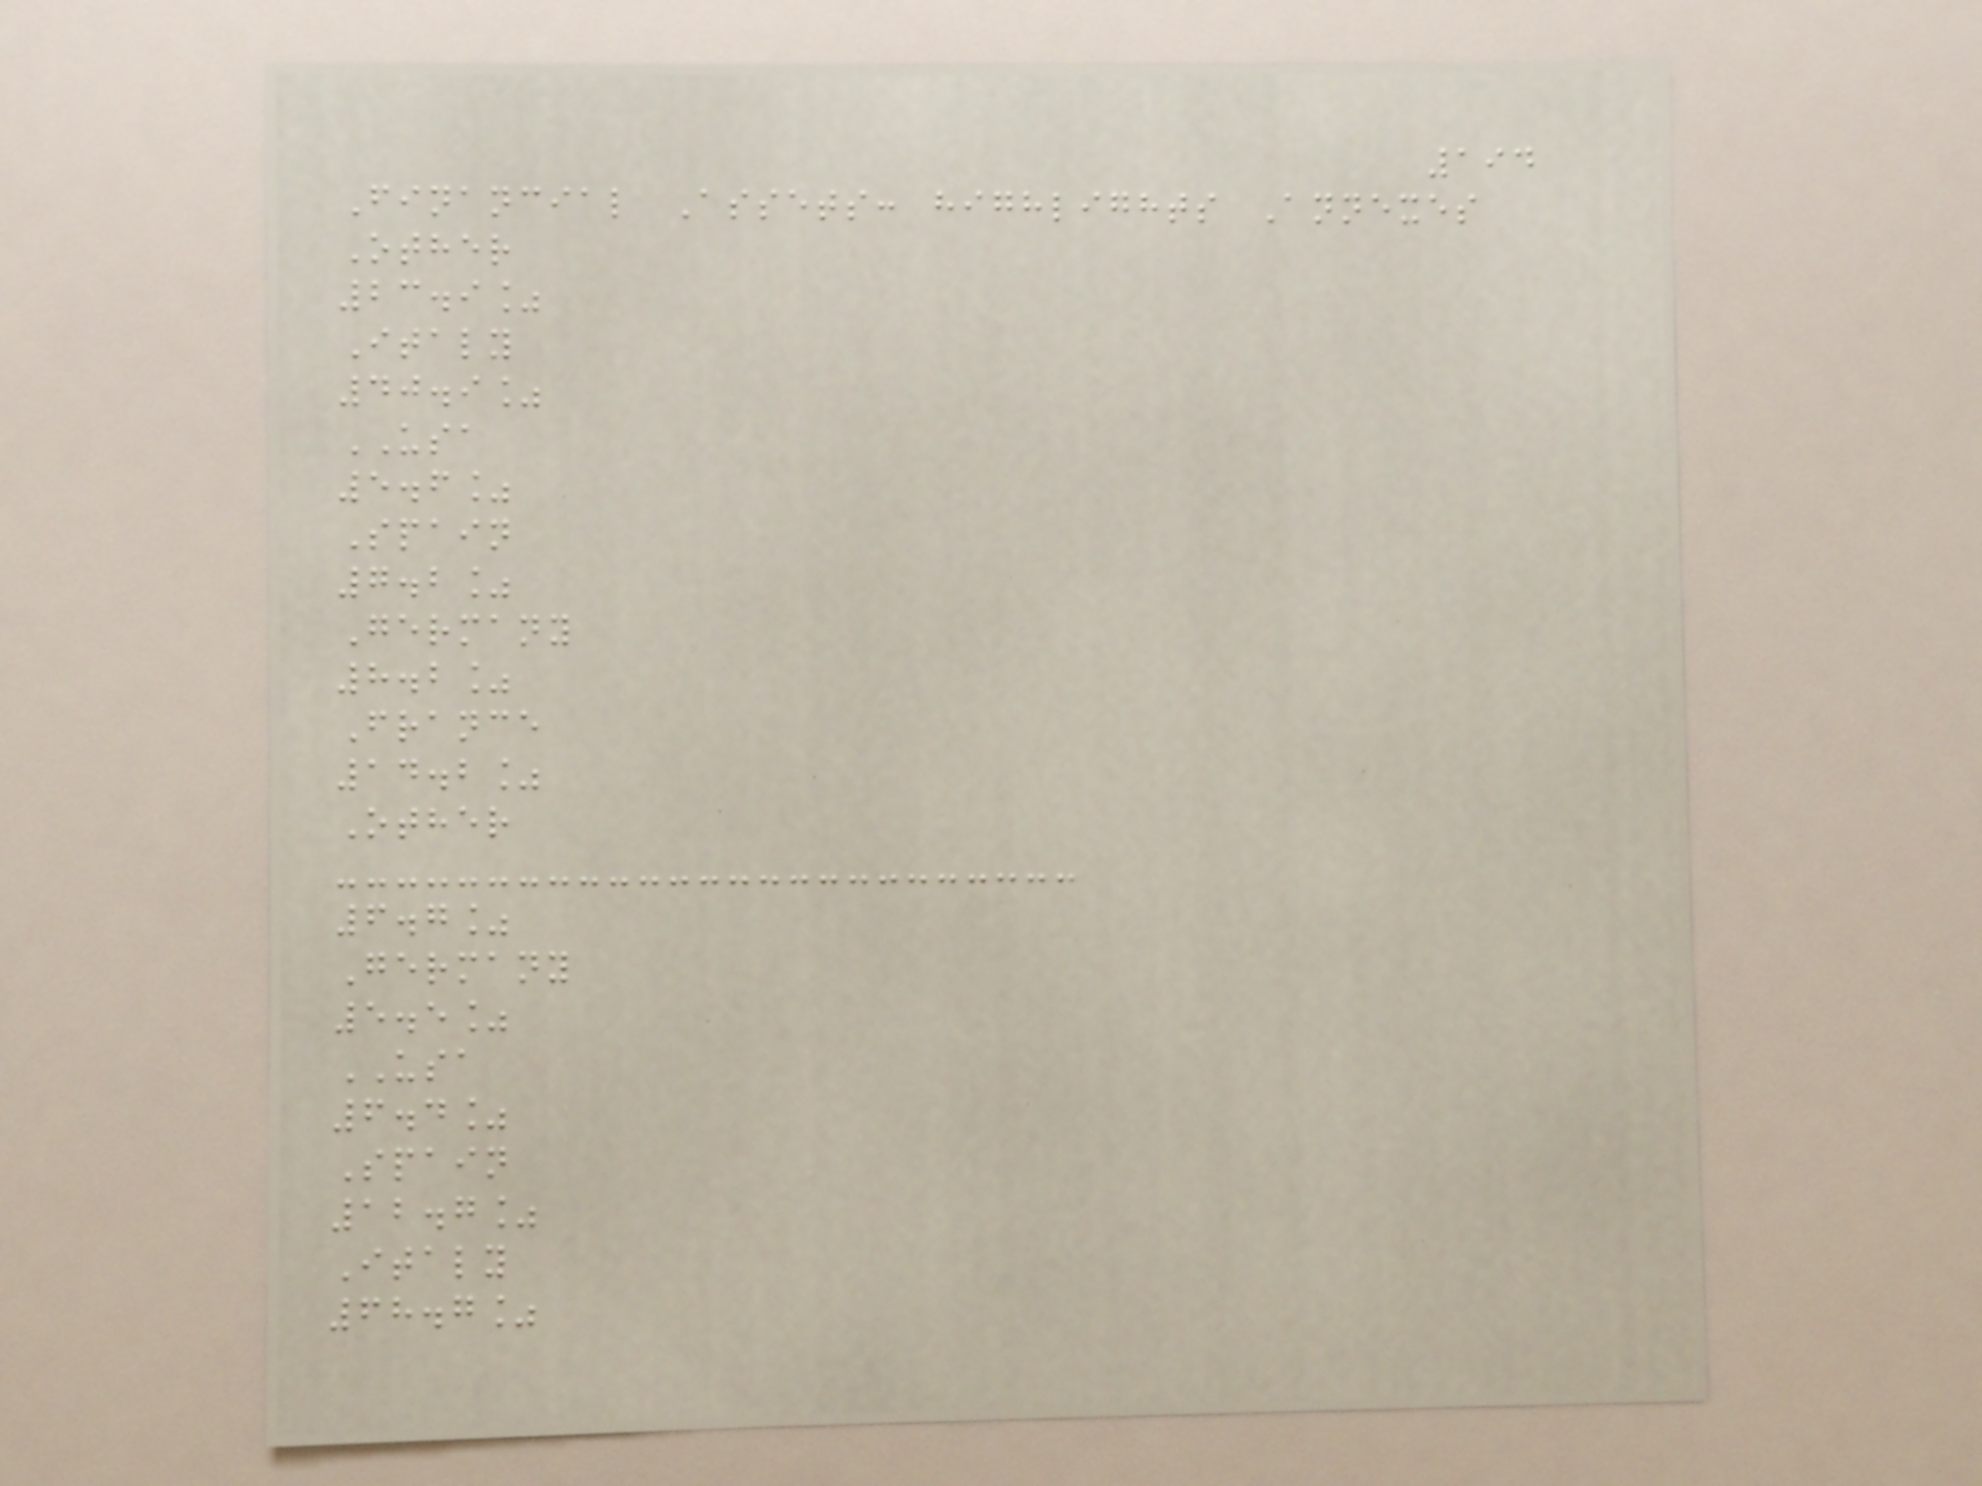194
Financial Assets: highlights Annexes
Other
23.9%
Italy
40.9%
USA
5.6%
Spain
7.2%
Germany
8.2%
France
14.2%
Other
6.7%
Germany
5.5%
USA
6.4%
Spain
12.7%
Italy
68.7%
